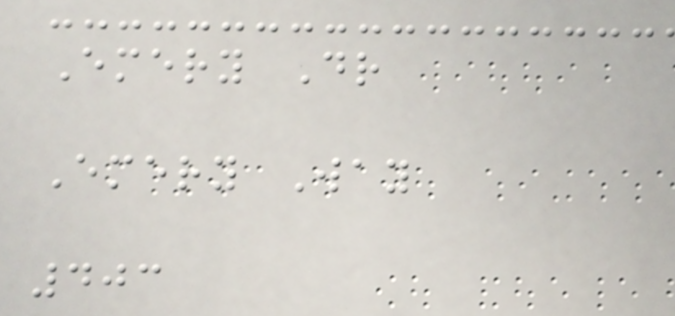Emery Dr
Emery Way
403
